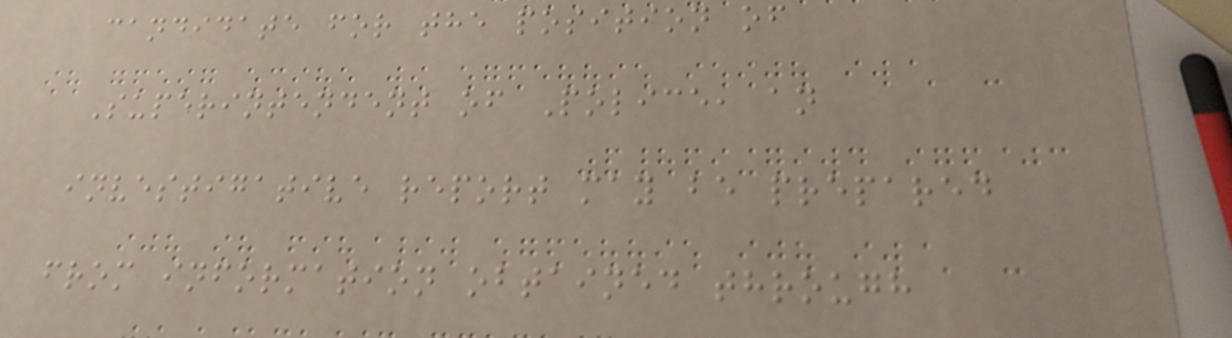candidate for the position of
Superintendent of Police, an
investigative report may be prepared
from information obtained through
